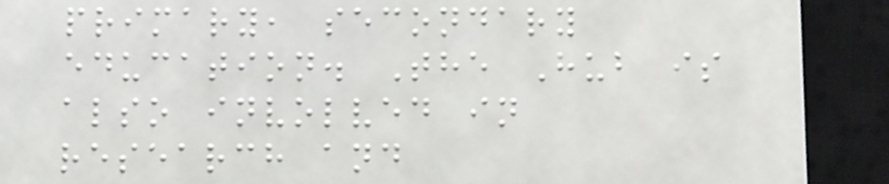primary, secondary
education. The Hub is
also involved in
research and
